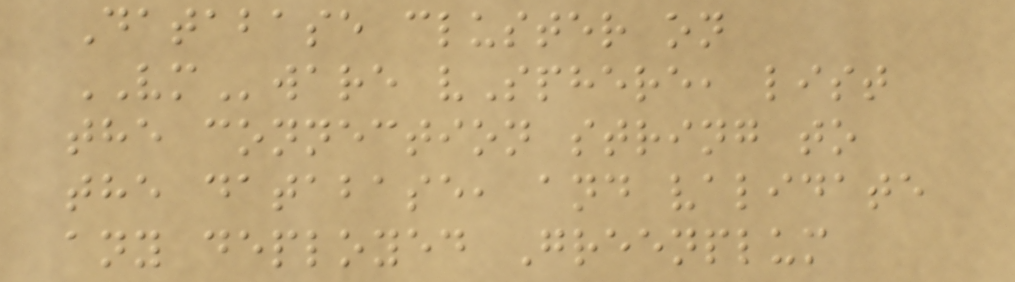Database cluster on
VMware vSphere, list
the connection string to
the database, and validate
any deployed Greenplum
